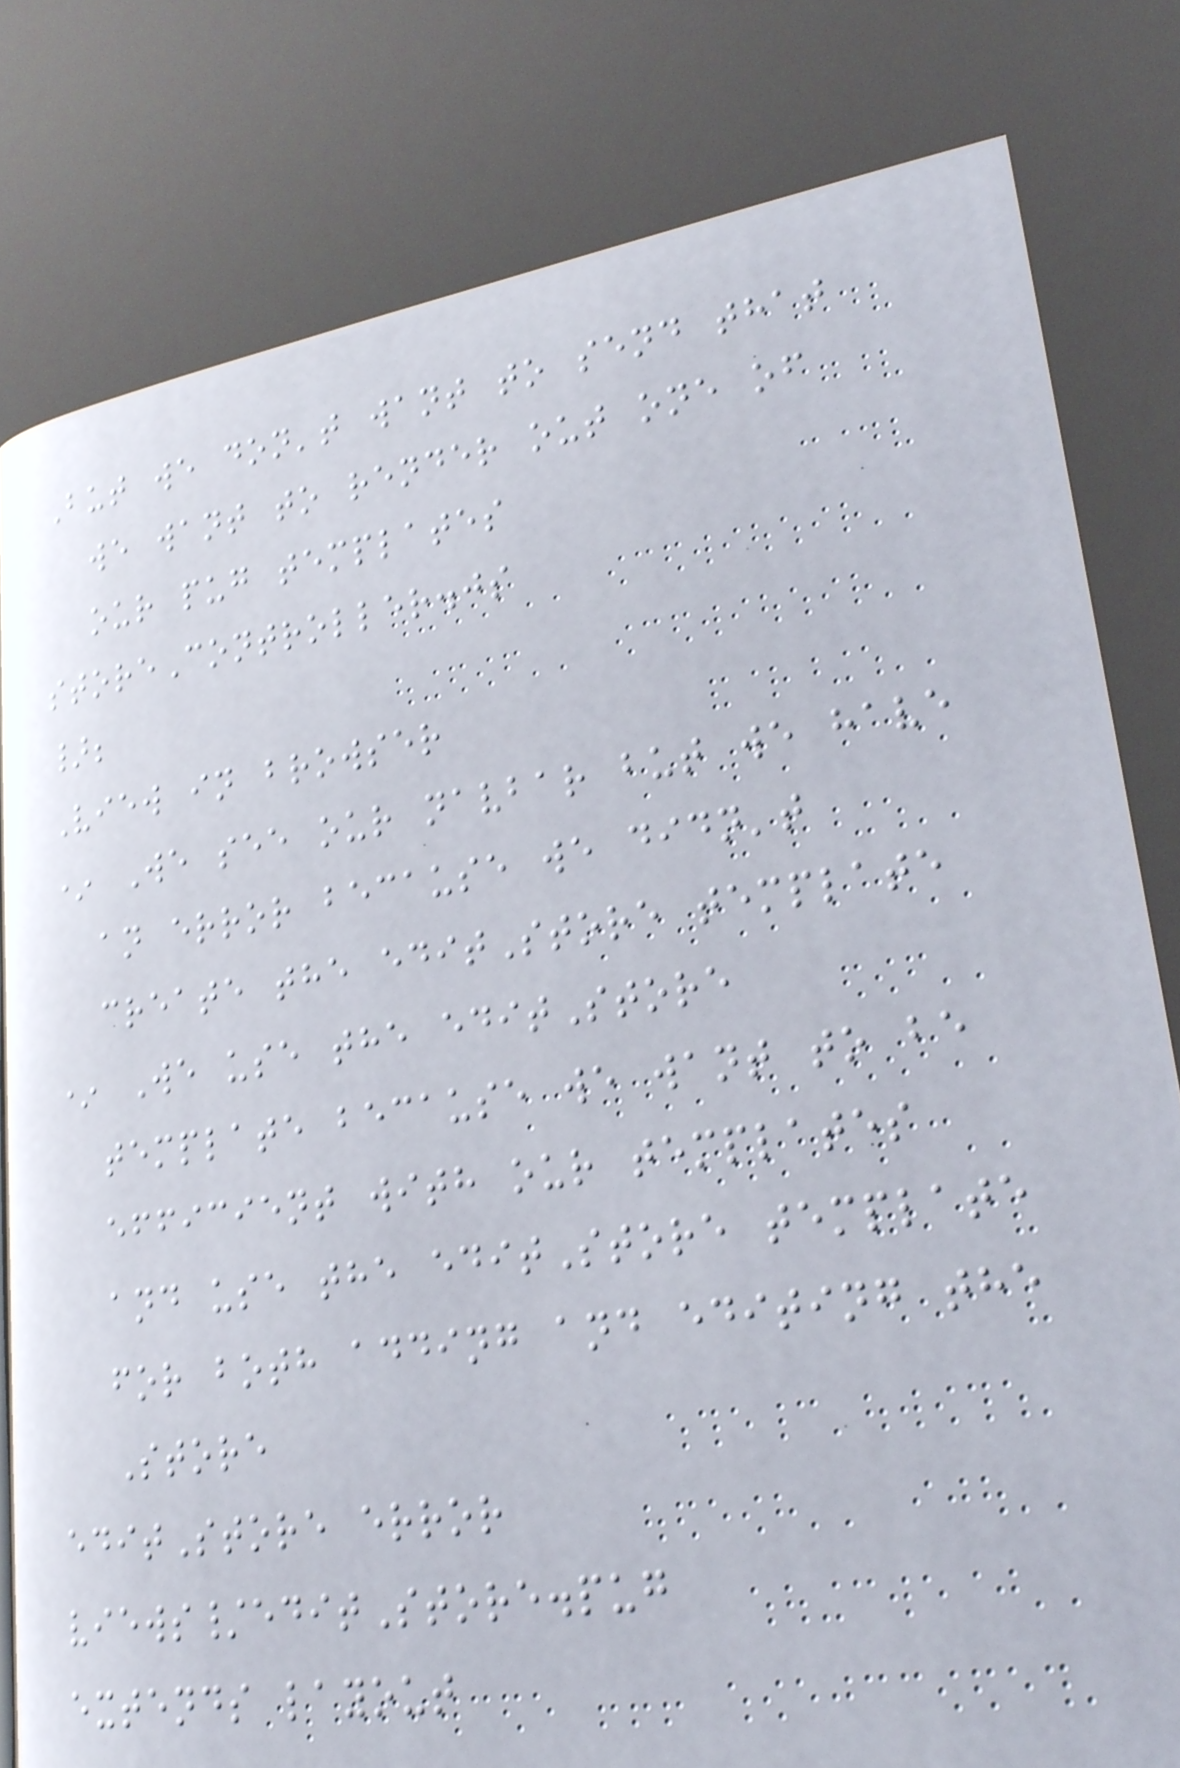But we don't want to send that
we want to render out one of
our pug templates
storeController.js
};
View in browser
* We see our navbar but we have
an error because we didn't
create the editStore template
* We use the editStore
template because we want to be
efficient with our templates
and use the editStore template
for both adding and editing the
Store
editStore error
views/editStore.pug
extends layout
